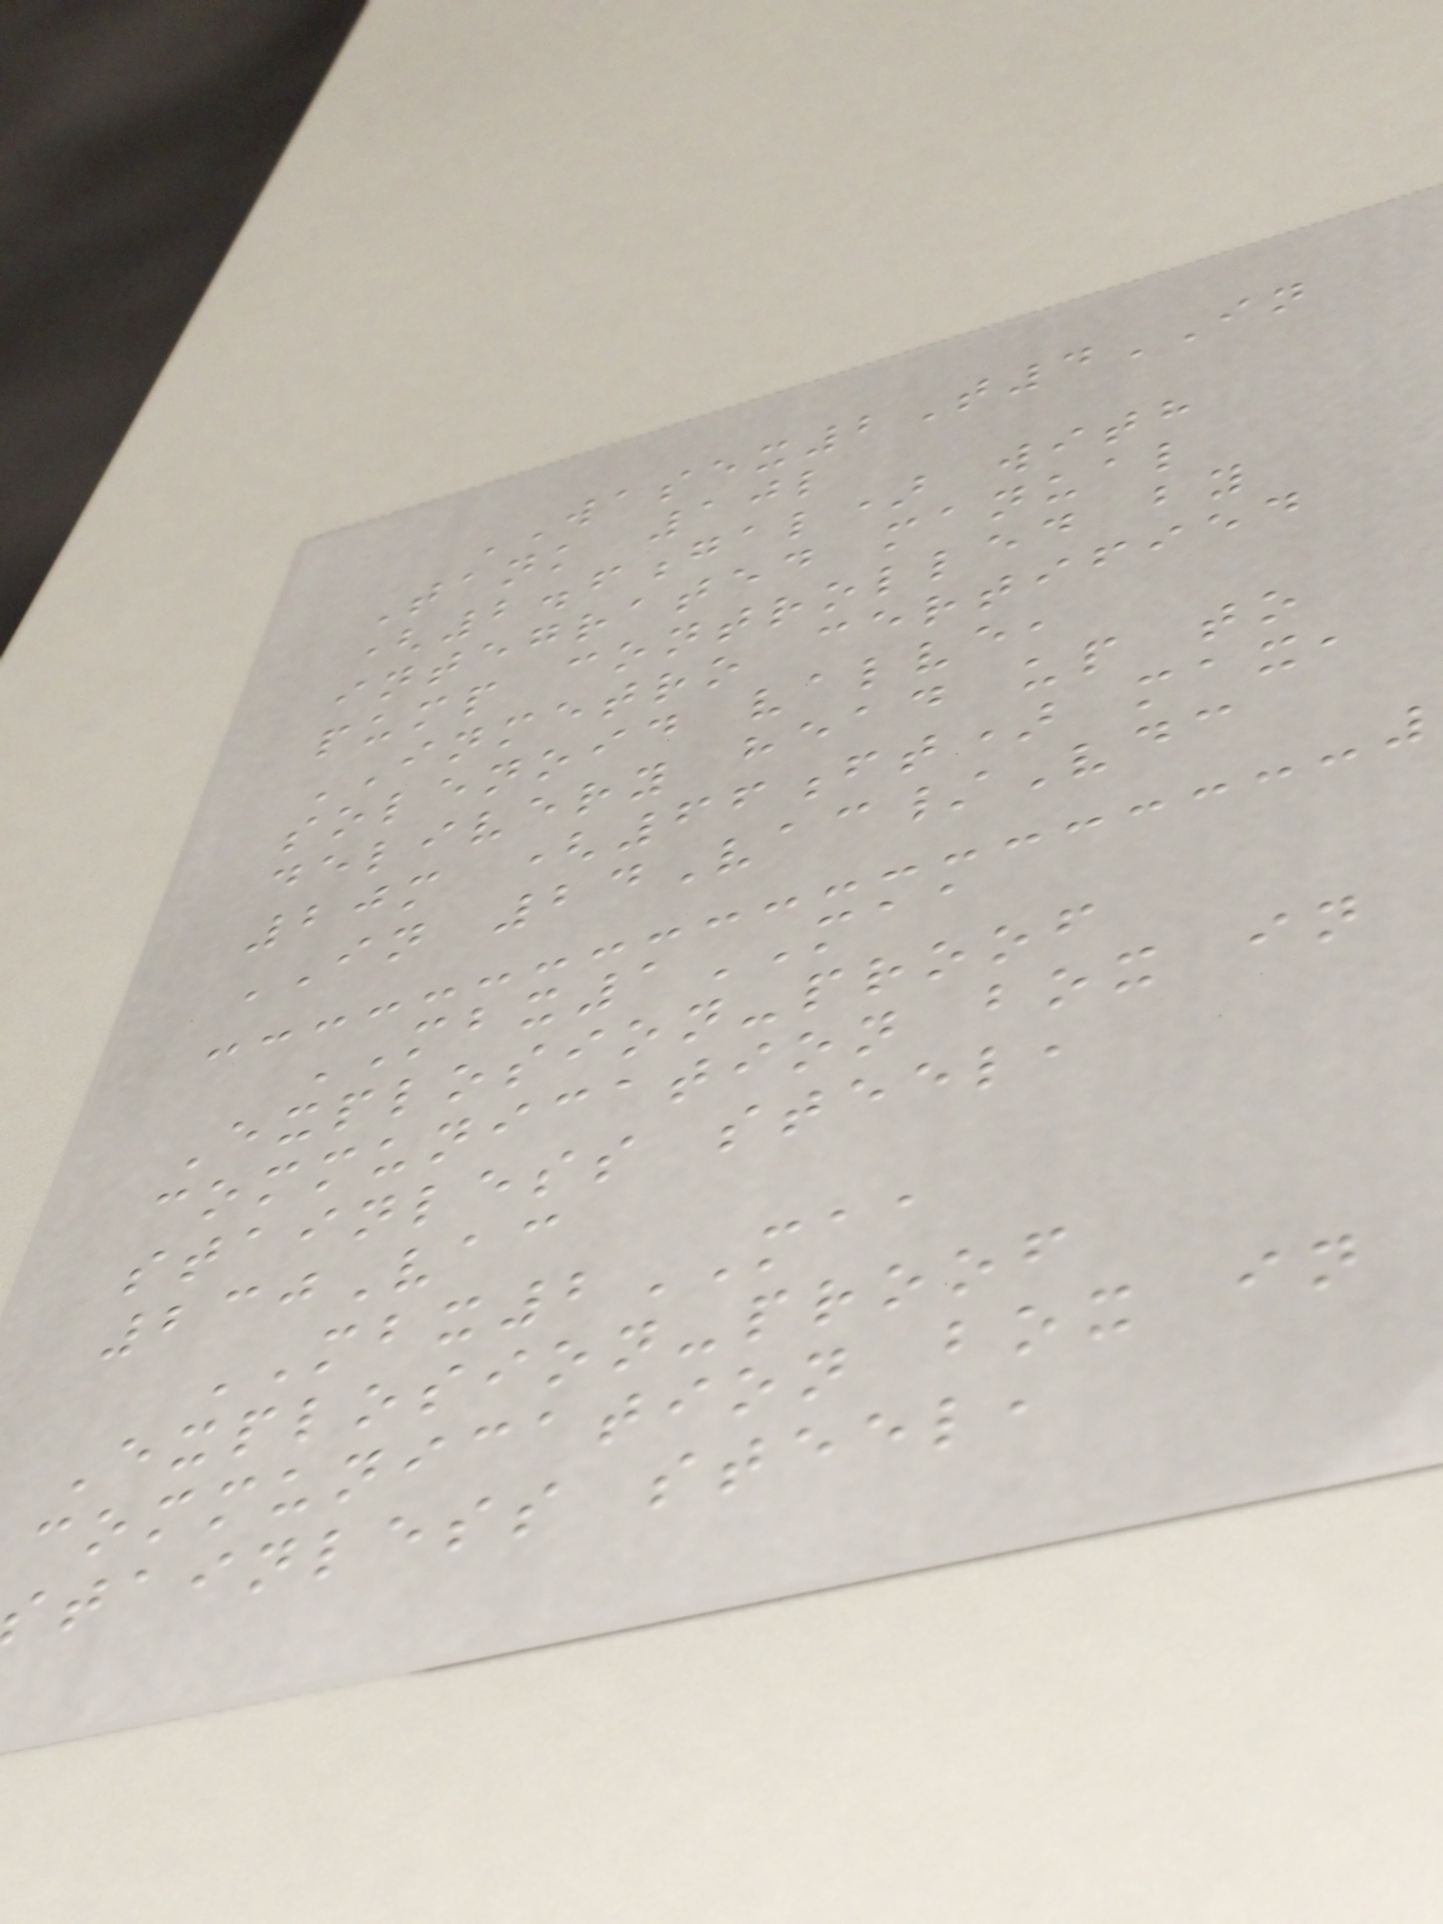WASEX2T4IN
Tank 10l
(2.6gal) with
integrated manual
pump controlled by
INMETRO certified
solenoid valve,
delivery head up to
20m (66ft) max,
IN 24Vac/Vdc
MBX1MAA
Explosion-proof
communication box in
stainless steel,
230Vac
MBX2MAA
Explosion-proof
communication box in
tainless steel,
